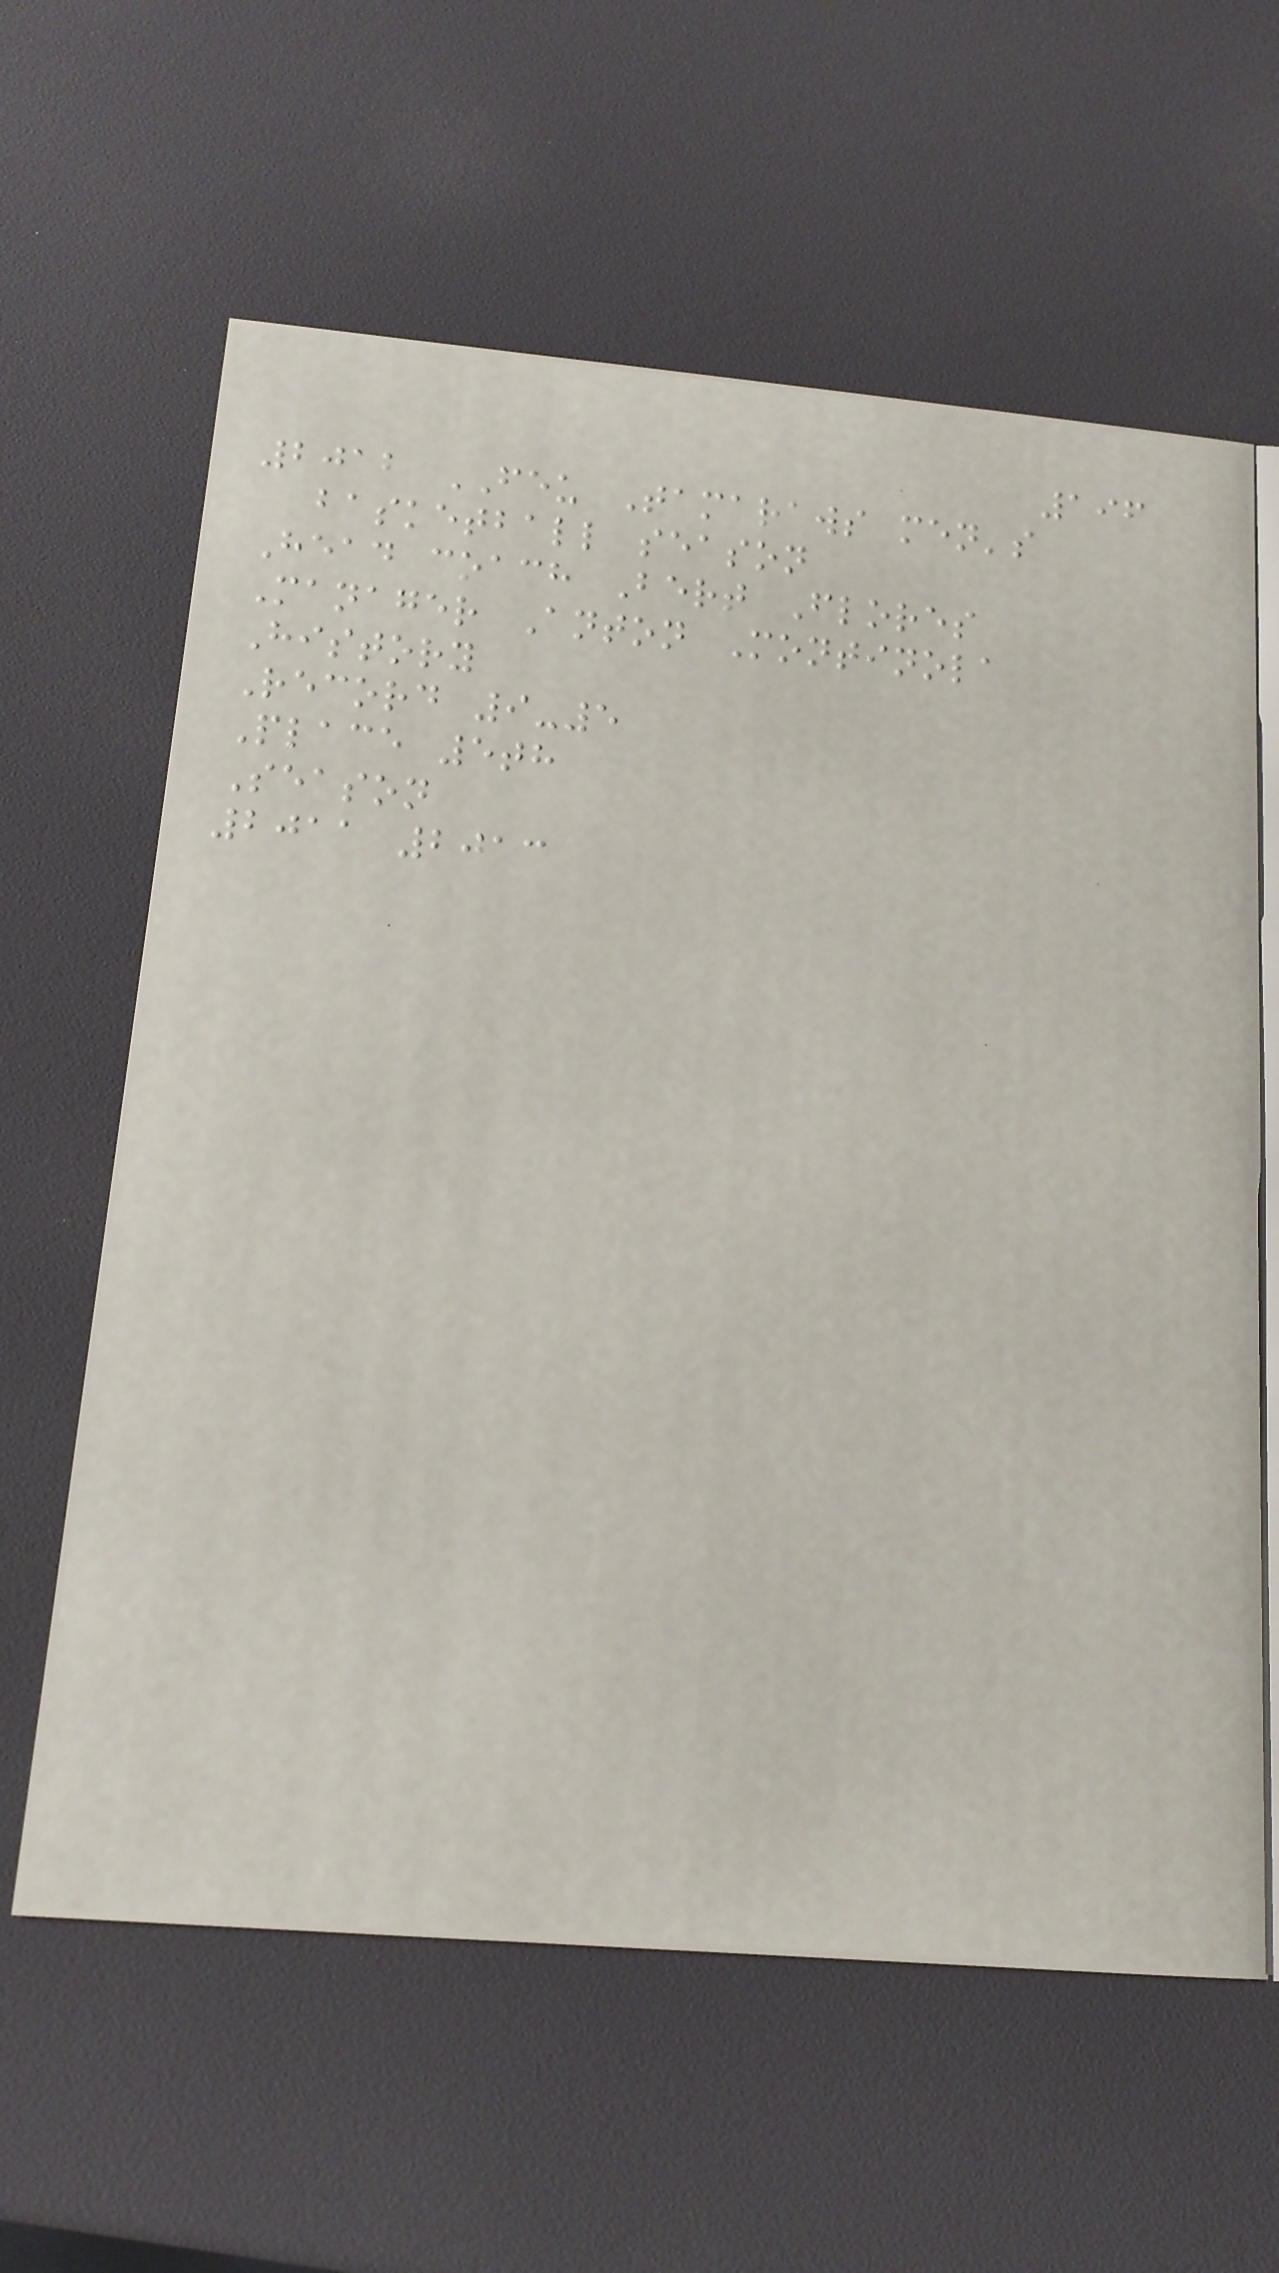196
2012 FEU Tamaraws men's
basketball season
Head coach Bert Flores
Manager Anton Montinola
History
Record 9-5
Place 5th
Season
2011 2013
